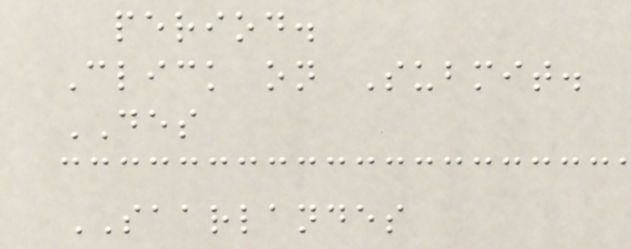period.
Click on Submit.
DES
SAARLANDES
